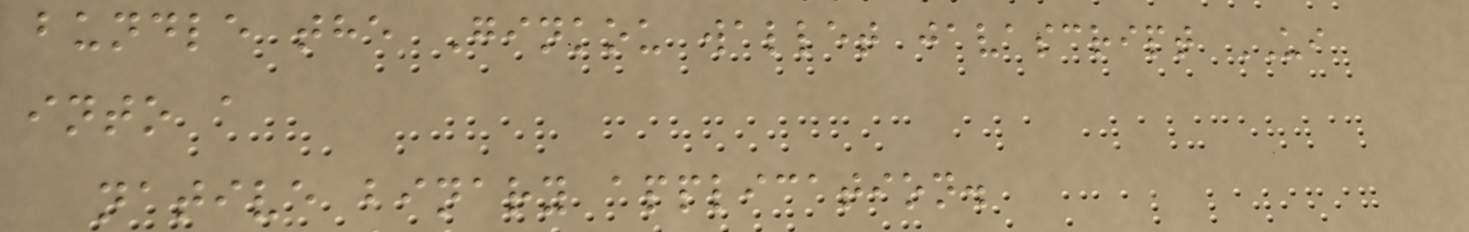bundle the Ginkou wallet javascript UI
into a
native binary application.
